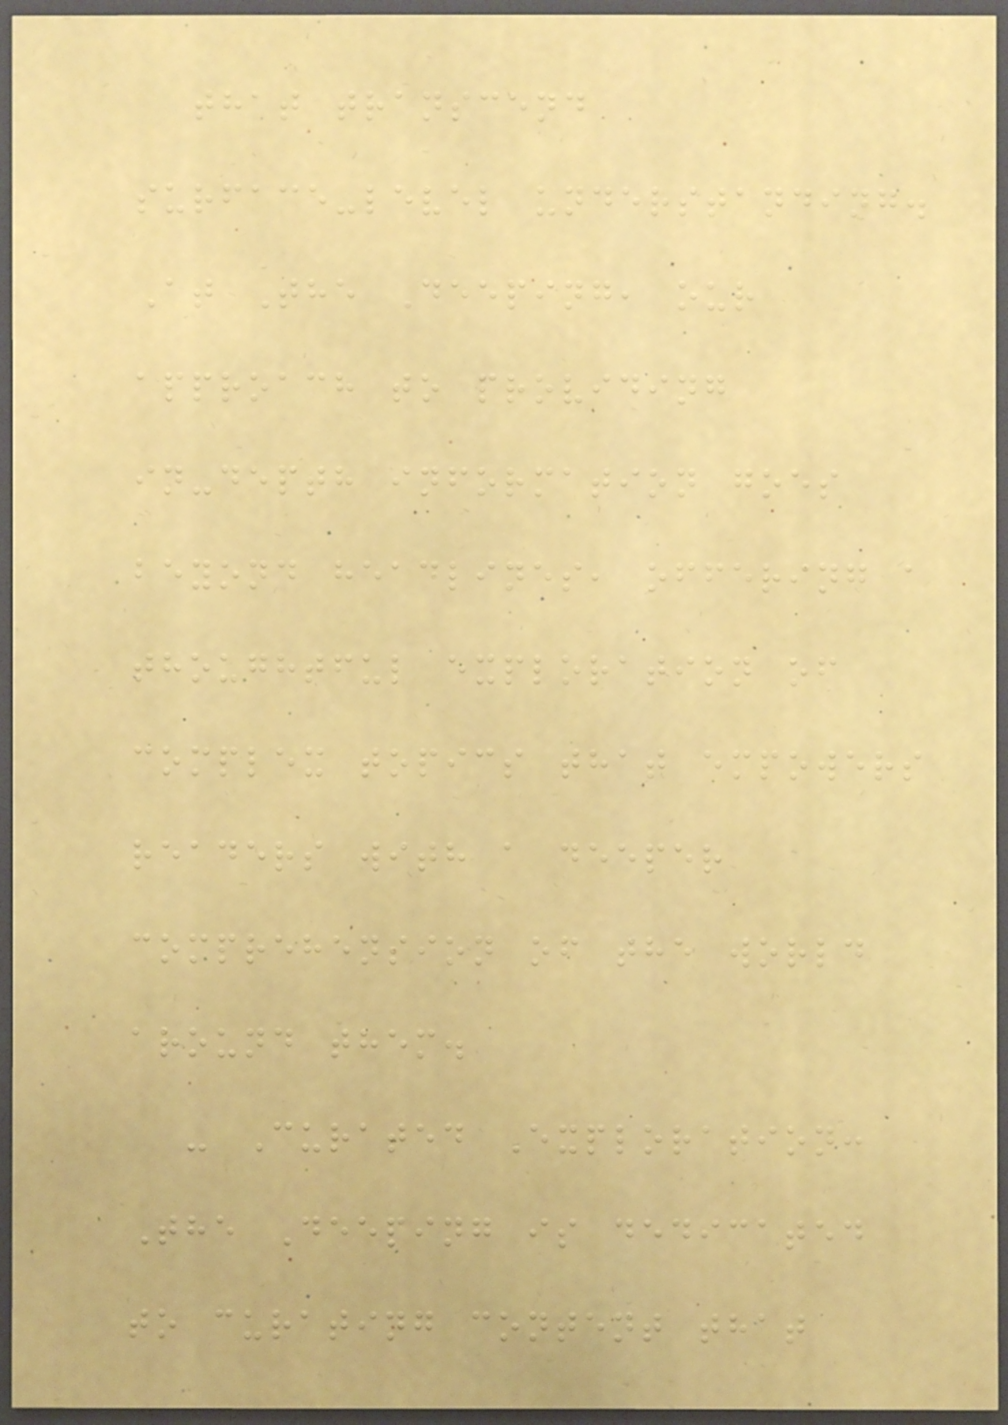that transcend
surface-level understanding.
At The Deeping, our
approach to providing
in-depth information goes
beyond headlines, offering a
thoughtful exploration of
complex topics that empowers
readers with a deeper
comprehension of the world
around them.
- Curated Exploration:
The Deeping is dedicated
to curating content that
